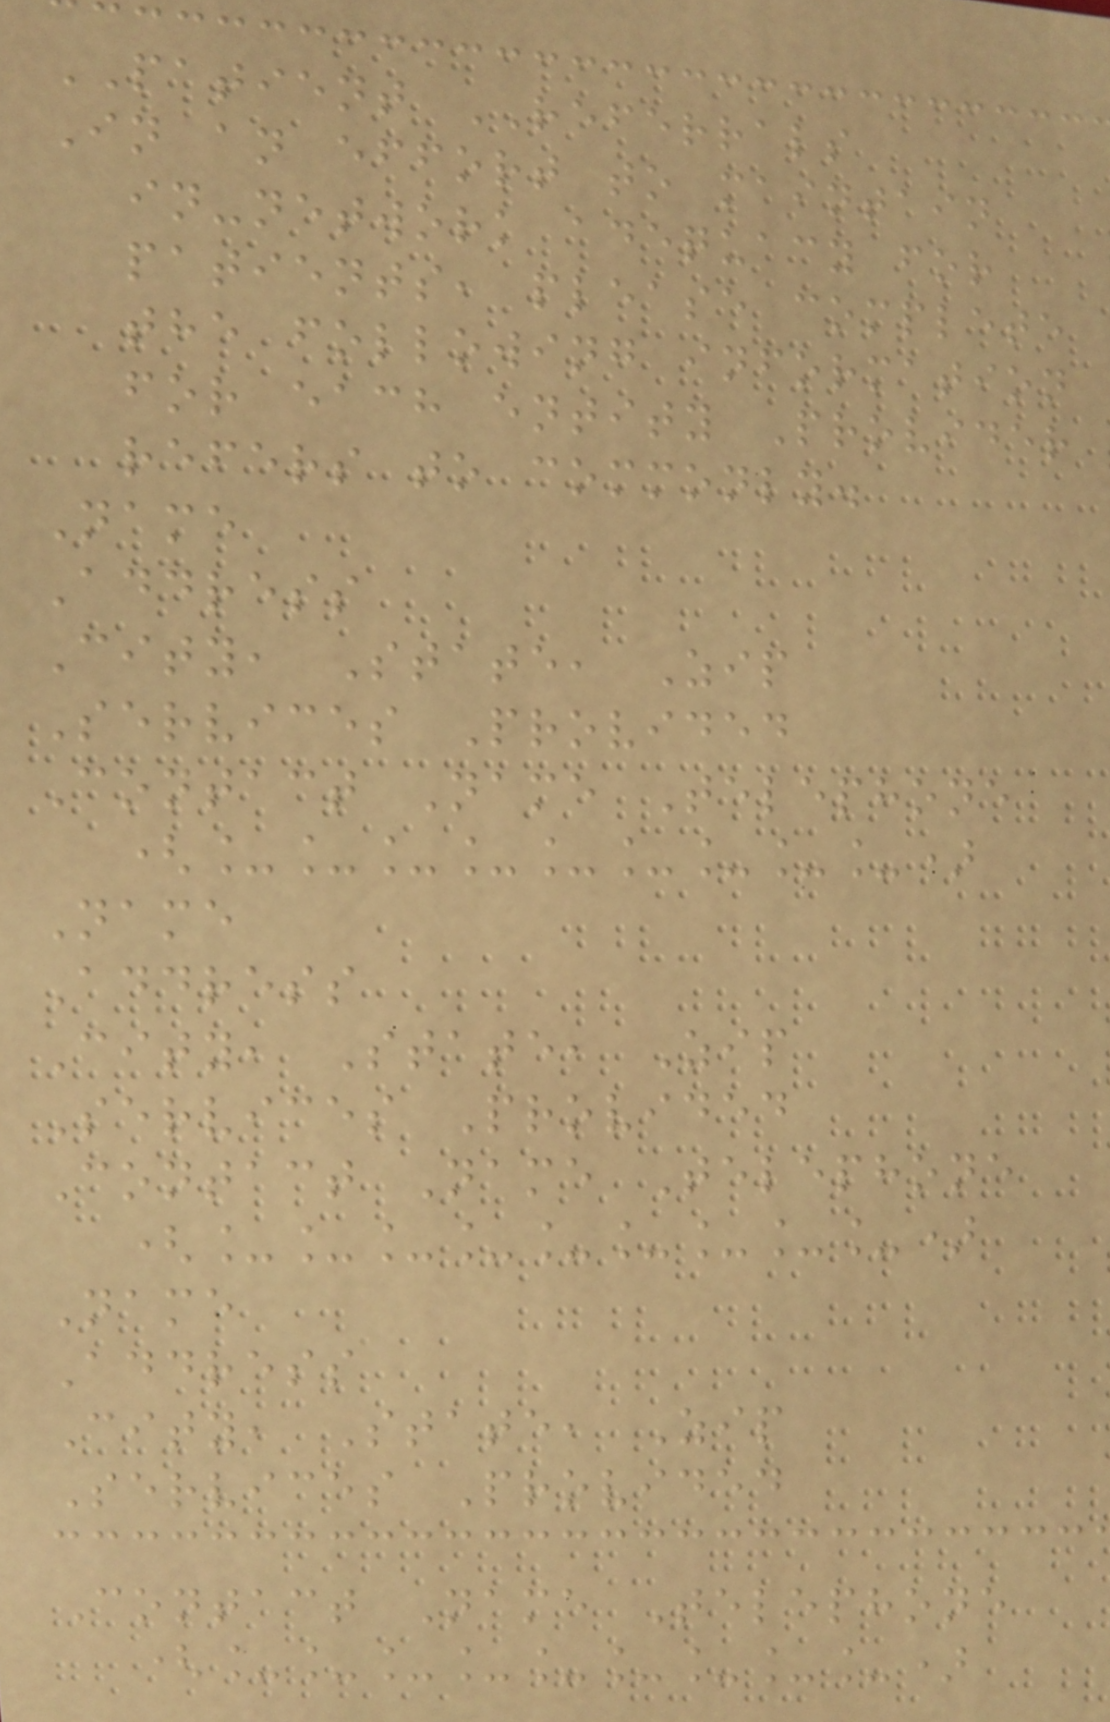PATIENT REFERRALS
In an effort to maintain
in-network adequacy for
patients, please complete
the following information
for each entity Provider
refers to commonly.
Name
Address
City, State, Zip
Services Provided
Contact Name Telephone
(_________)
Name
Address
City, State, Zip
Services Provided
Contact Name Telephone
(_________)
Name
Address
City, State, Zip
Services Provided
Contact Name Telephone
(_________)
